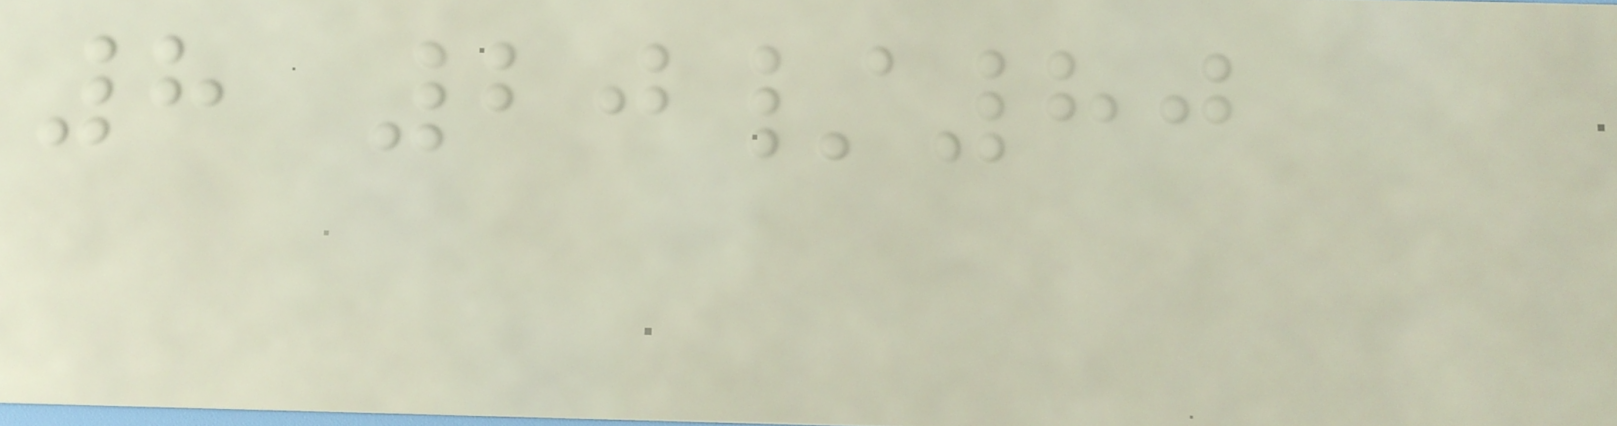8 20/80
